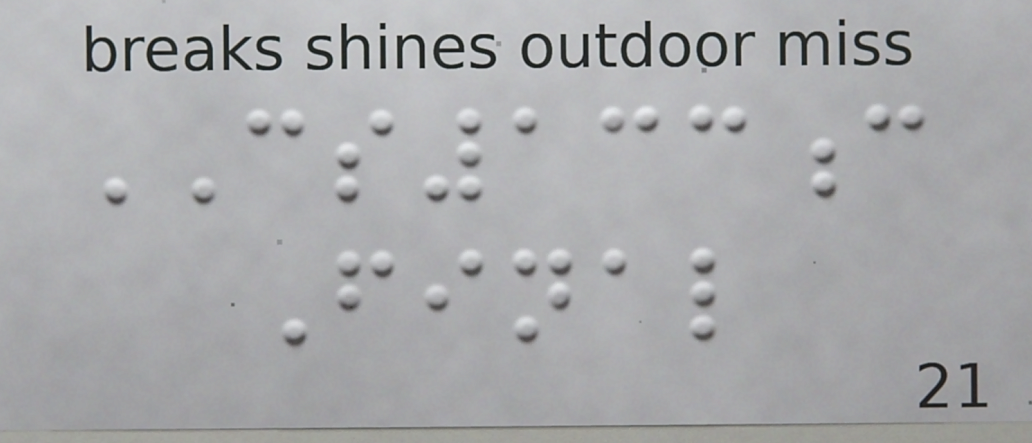CS133c
Final
